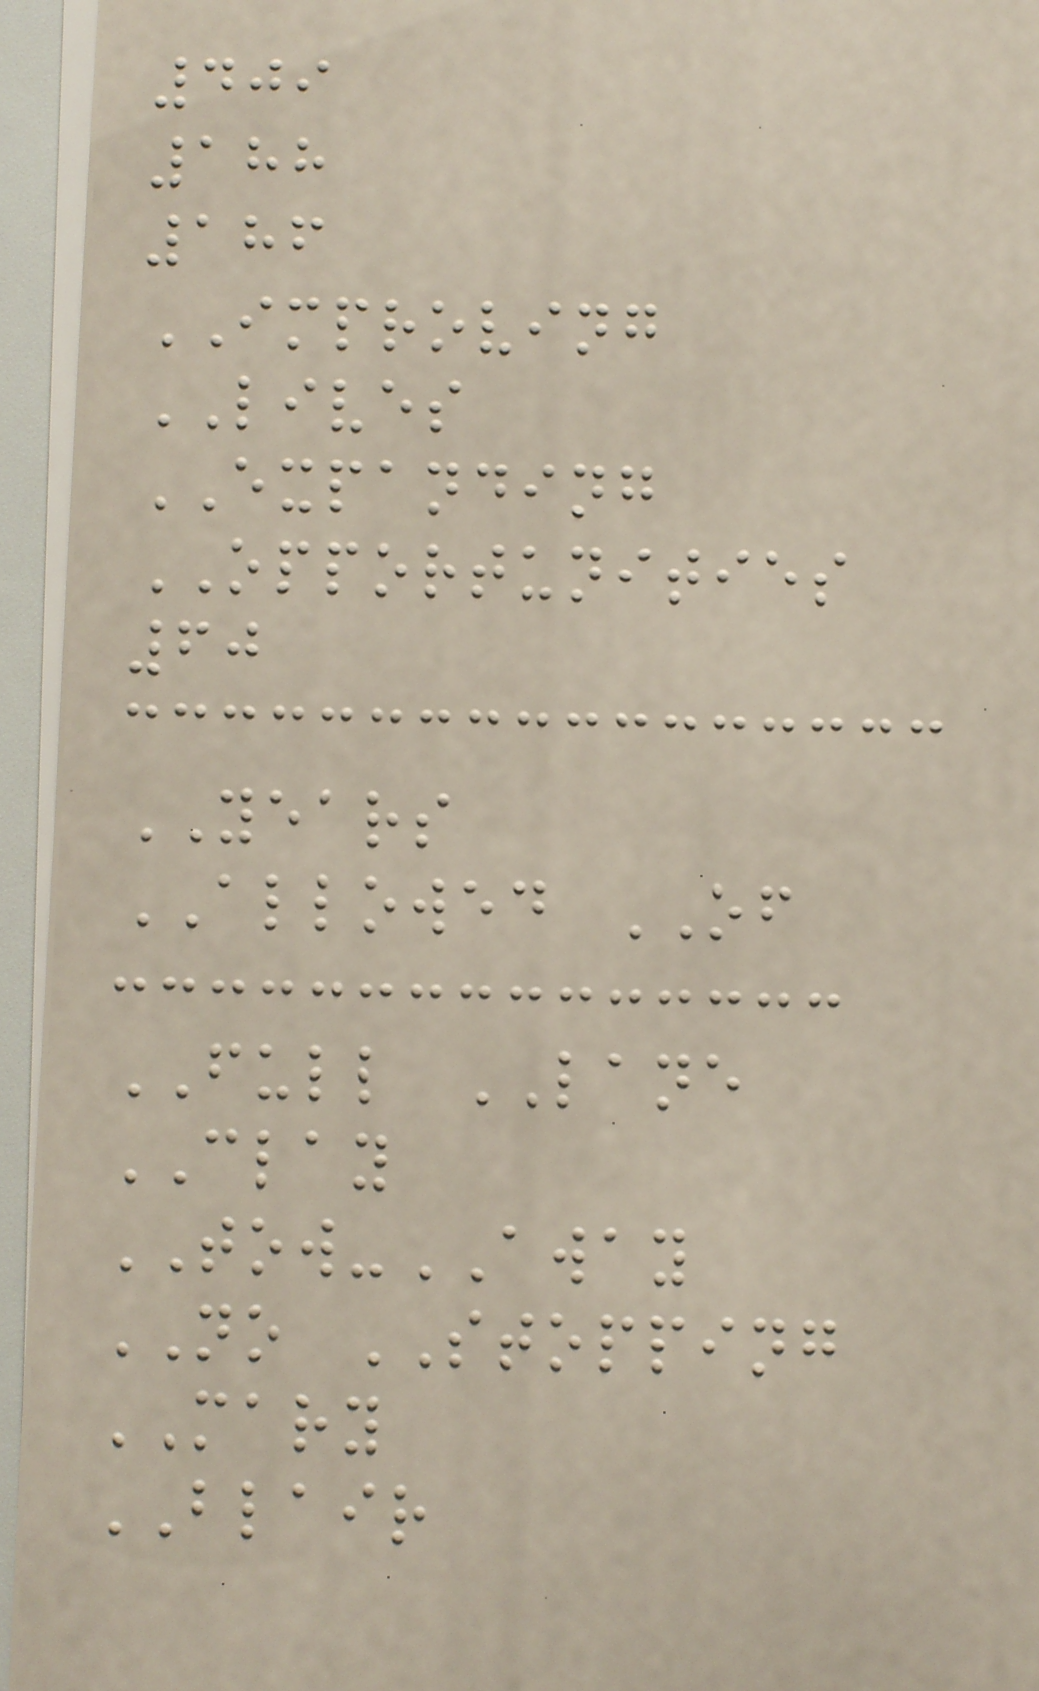409
188
186
IMPROVING
LIVES
EXPANDING
OPPORTUNITIES
60
YEARS
ALLOWED OF
FULL LANE
CLAY
TOW-AWAY
NO STOPPING
MARY
BLAIR
